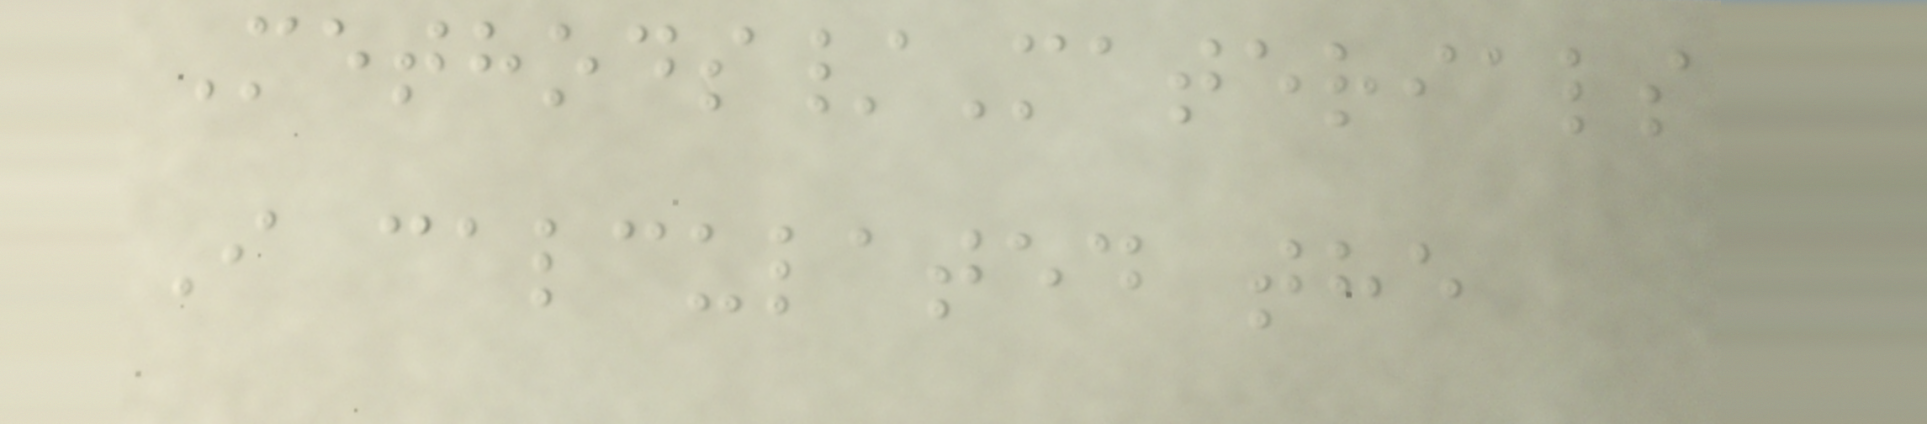Methods/Materials
I calculated the
